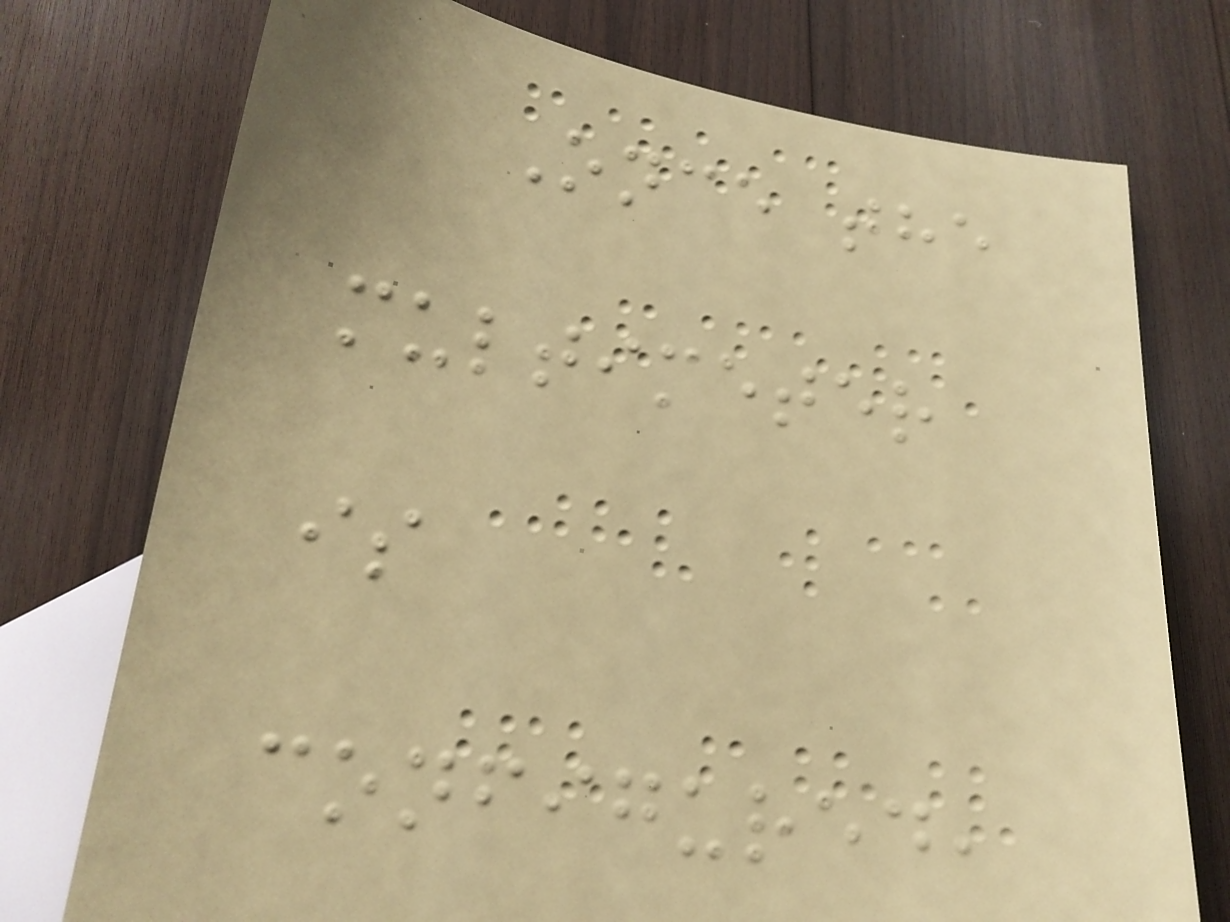Once the
multimeter
is
configured,
